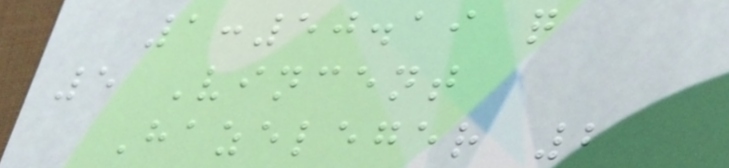1:50.19 q
5 Vincent
Hazeleger 2
